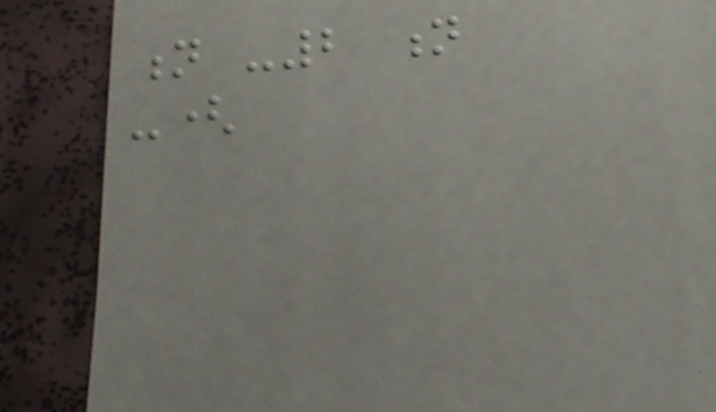n -2 n
-(
